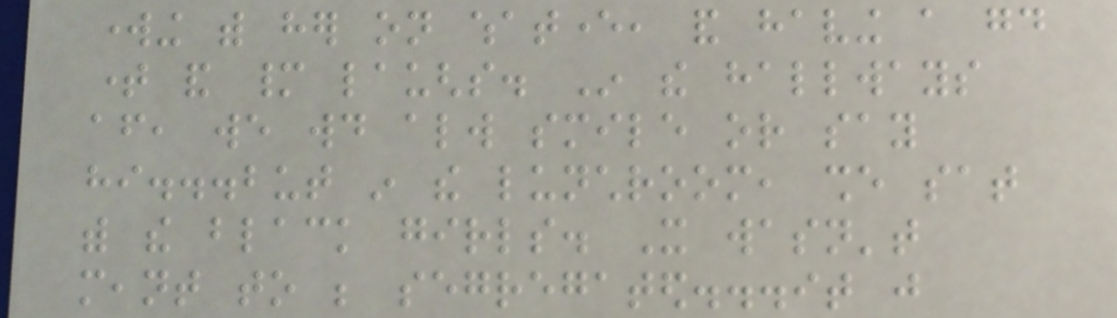working with her on whatever, and having a good
time and many laughs. In the hallways
after, we would always smile or say
hi...but in the lunchroom, she sat
with the black girls. It wasn't
meant to be segregated...it just
